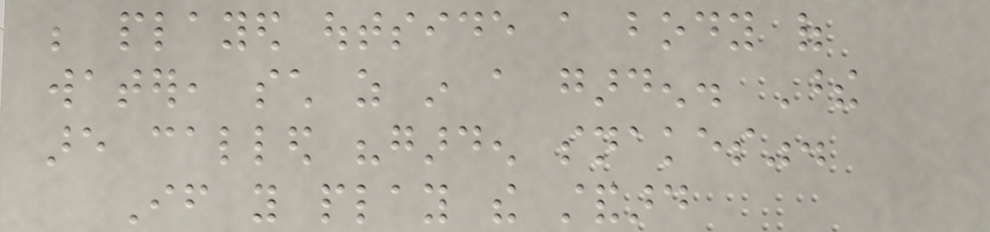be played outside a body of
water, such as in a garden. These
are called "garden snakes".
If you play the standard
